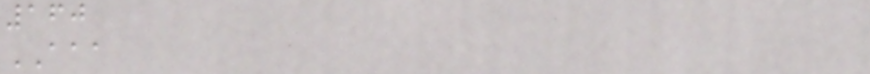160
AAA
